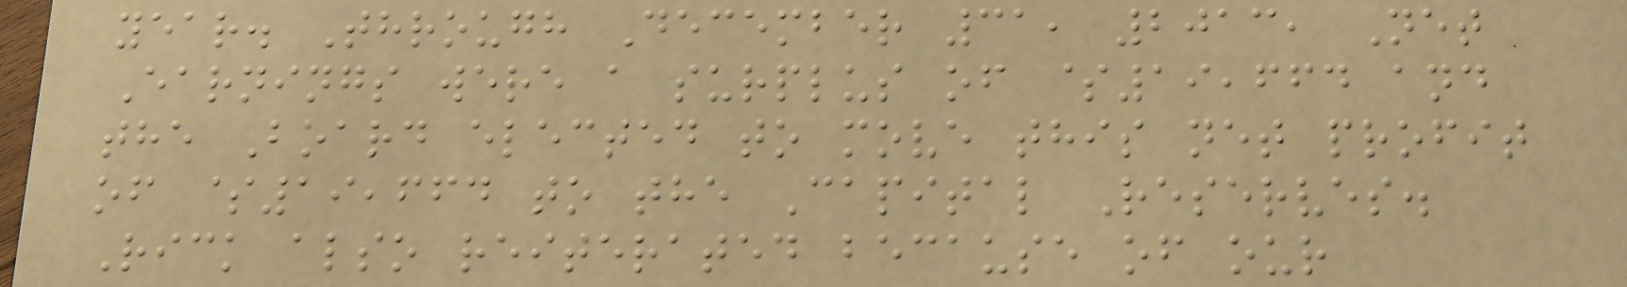year. Through December 31, 2013, Net
Earnings were a surplus of $19,664 and
the Board elected to move this net profit
of $19,664 to the Capital Reserves.
Rick also reiterated because of our
